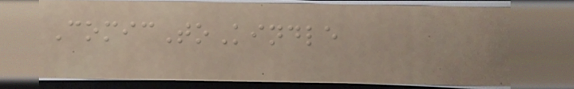ComicToKindle
